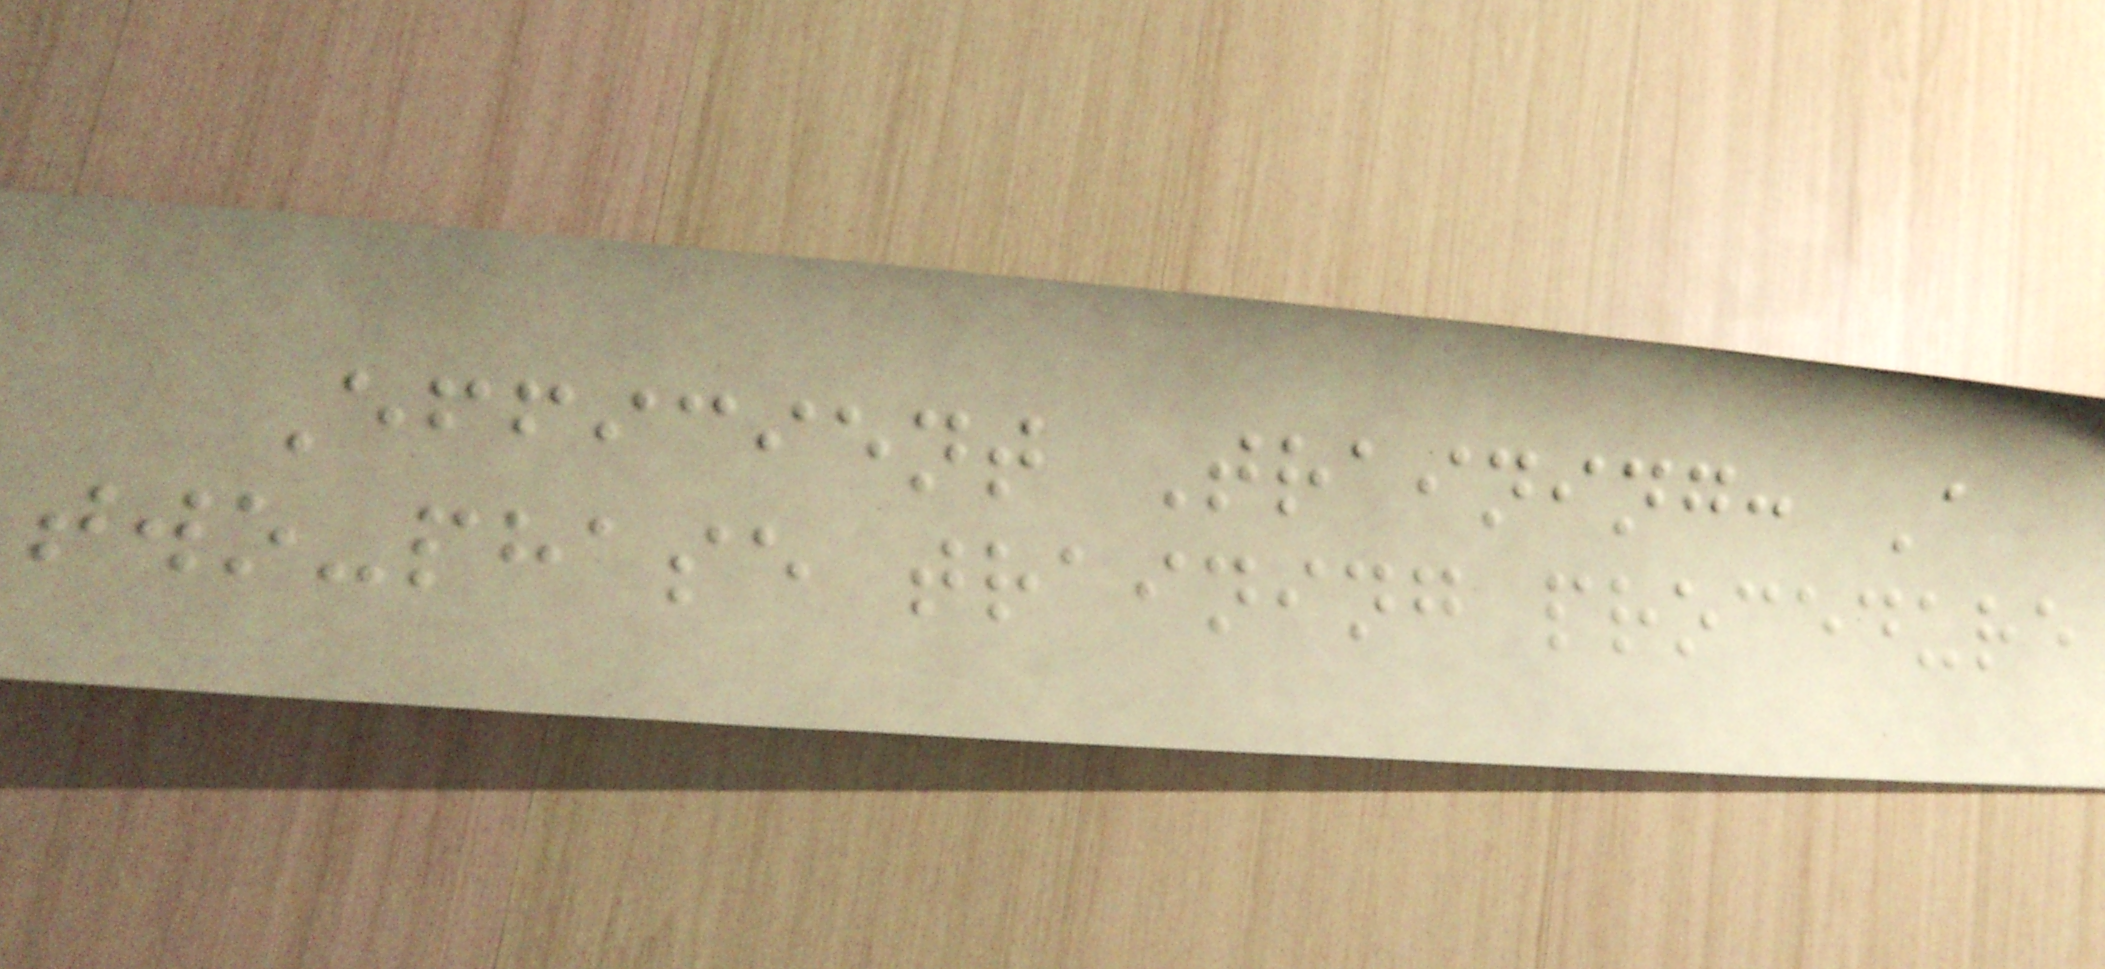Efficient Training: A
two-phase training procedure
